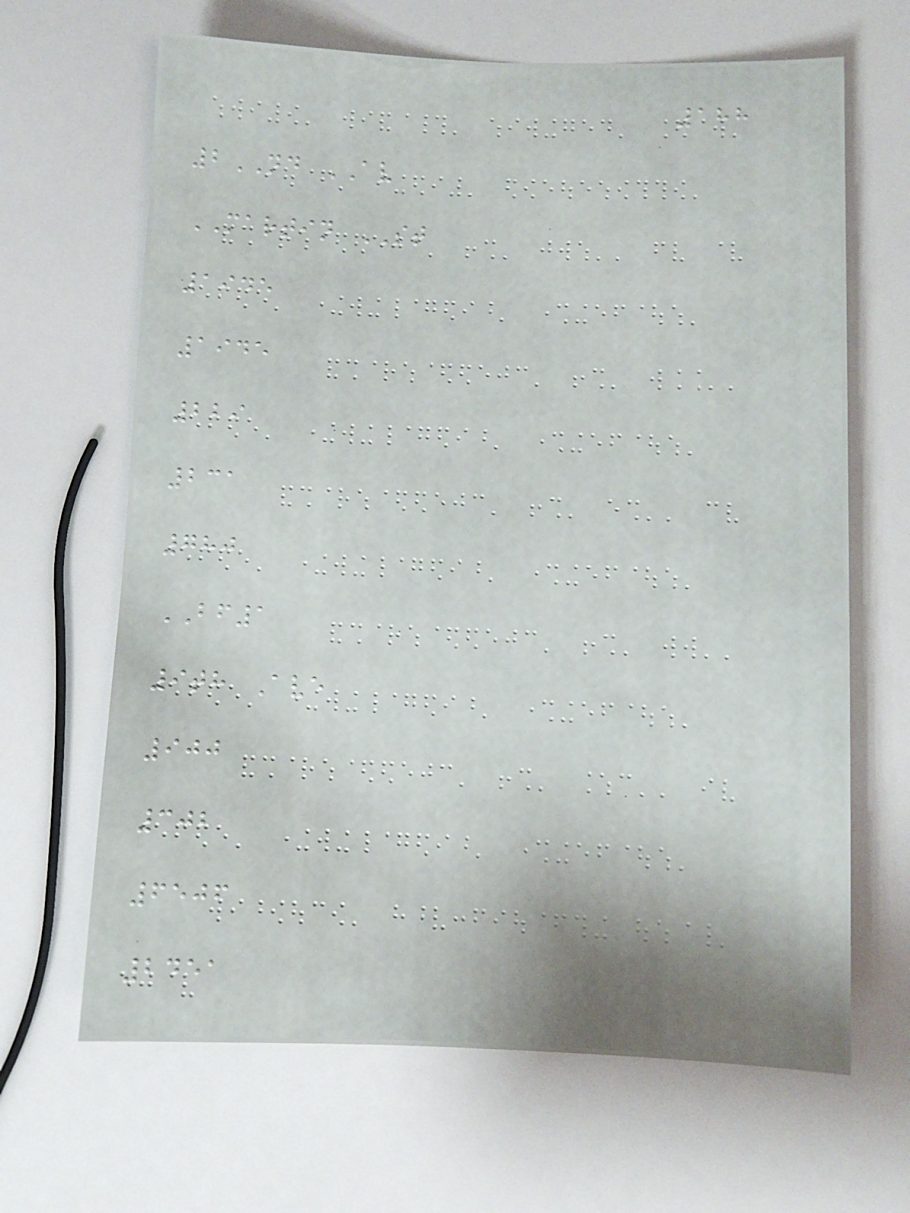188
2ND AV
MARTIN ST
1945
1945
229
231
780
BF1
9th Ave
900
302
6506
2451
